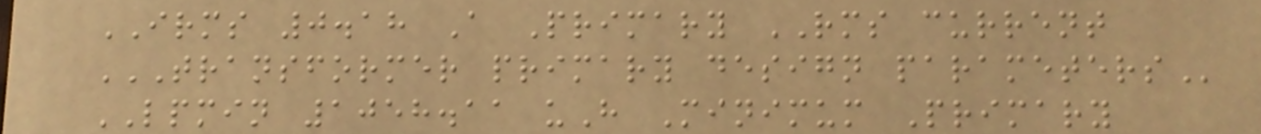IRMS 0.18 A Primary RMS current
TRANSFORMER PRIMARY DESIGN PARAMETERS
LPMIN 1058.11 uH Minimum Primary
